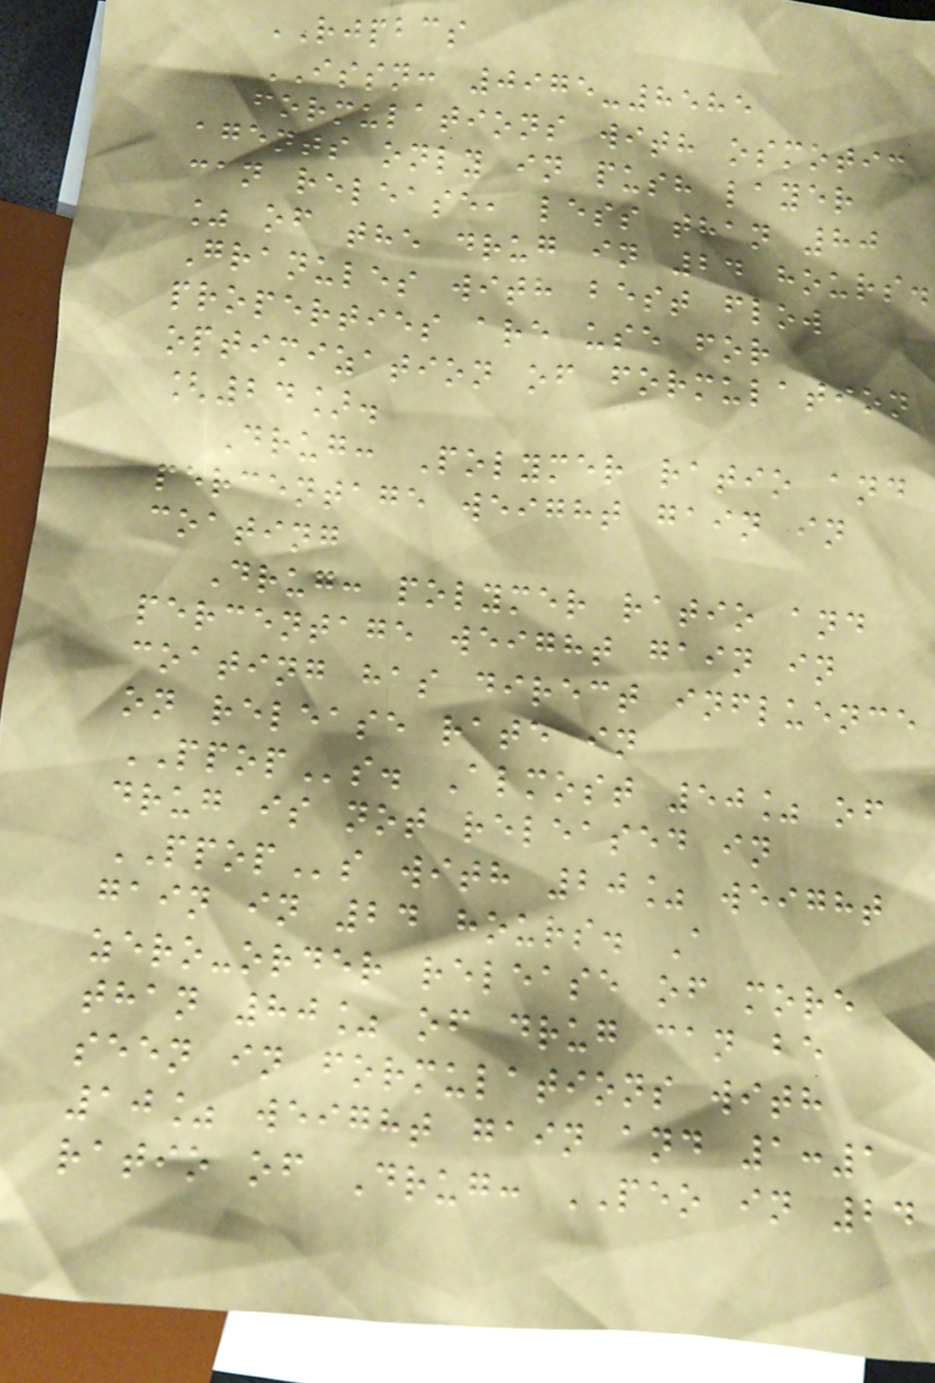RJPBCS
ISSN: 0975-8585
formulations with osmotic
agents only in push layer
can release, less than 80
% of the drug in 24 hours.
Granules with best flow
properties are use for
optimization of formulation
[24].
Drug: Polymer ratio and
percentage weight gain in
coating
Drug: polymer ratio and
percentage weight gain in
coating has direct influence
on release rate in
PPOPs. Almost 50% of
drug is not released in
PPOPs with 20% weight
gain in 24 hours. A
zero-order release of more
than 80% of drug can be
seen in formulations with
10% weight gain and 1:1
ratio of Drug: PEO in 24
